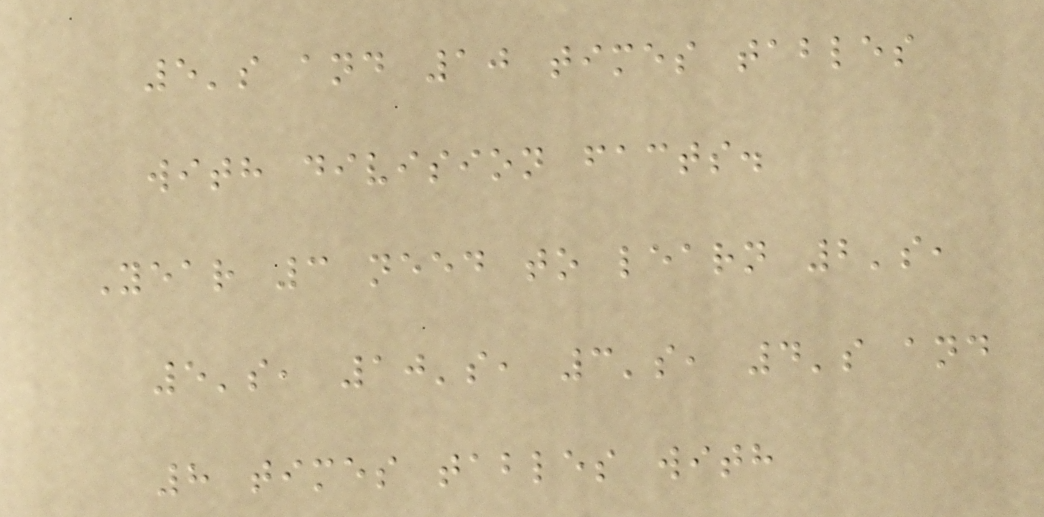5's and 10 times tables
with division facts.
Year 3 need to learn 2's,
5's, 10's, 3's, 4's and
8 times tables with
